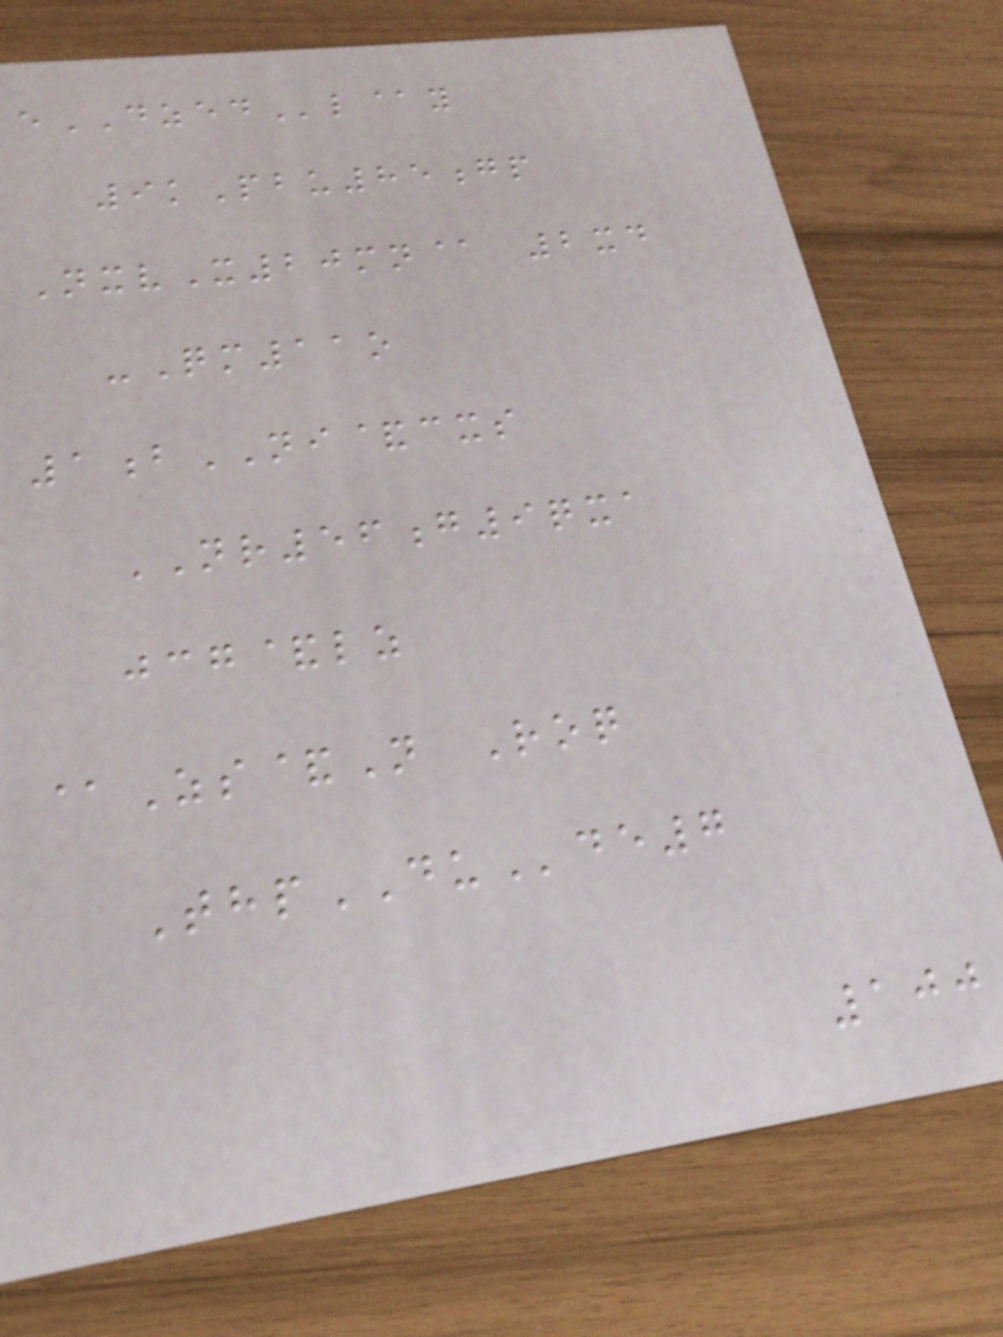eDZEDl@y
9kPbu85gp
NxvX20mn@ 2xd
-Qm11o
1bNI&cxs
NR56g9qxa
jcg&lz
@Zs&N Roq
ThpDUde7
100
